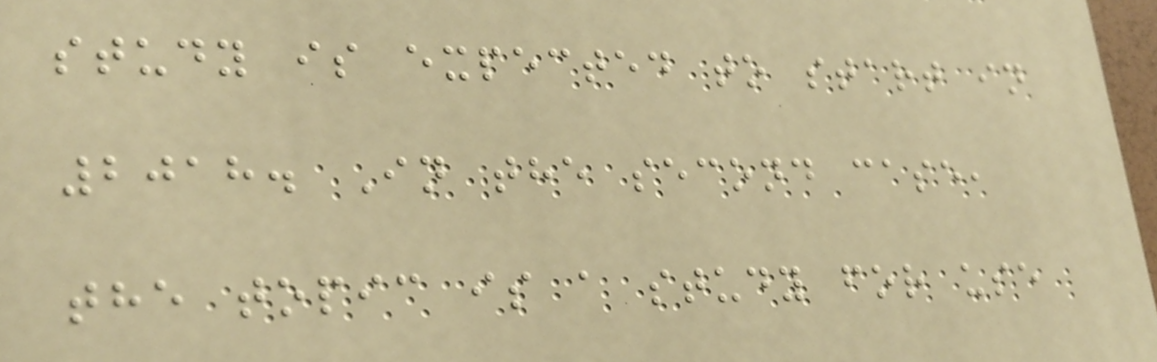study is expected to start in
2018. In the second case,
the topic is a study for use
